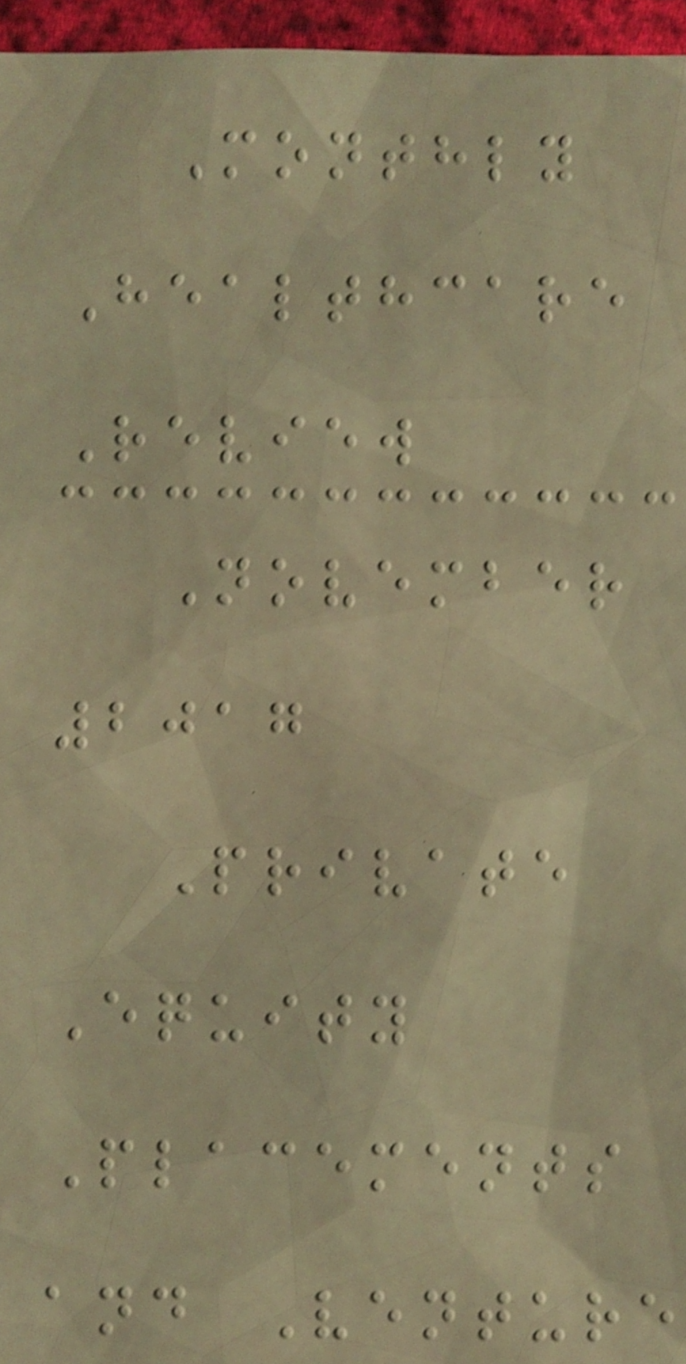Monthly
Healthcare
Review
November
2017
Private
Equity
Placements
and Venture
